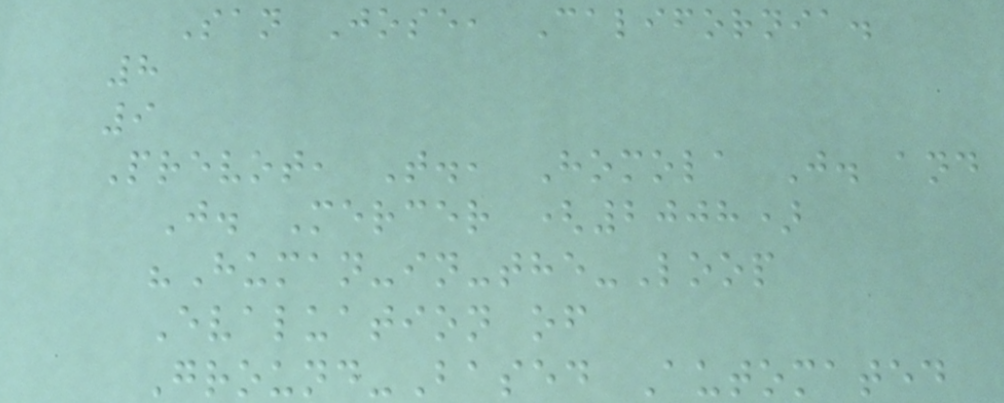San Jose, California.
8
9
Prevot, T., Homola J. and
J. Mercer (2008)
"Human-in-the-Loop
Evaluation of
Ground-Based Automated
